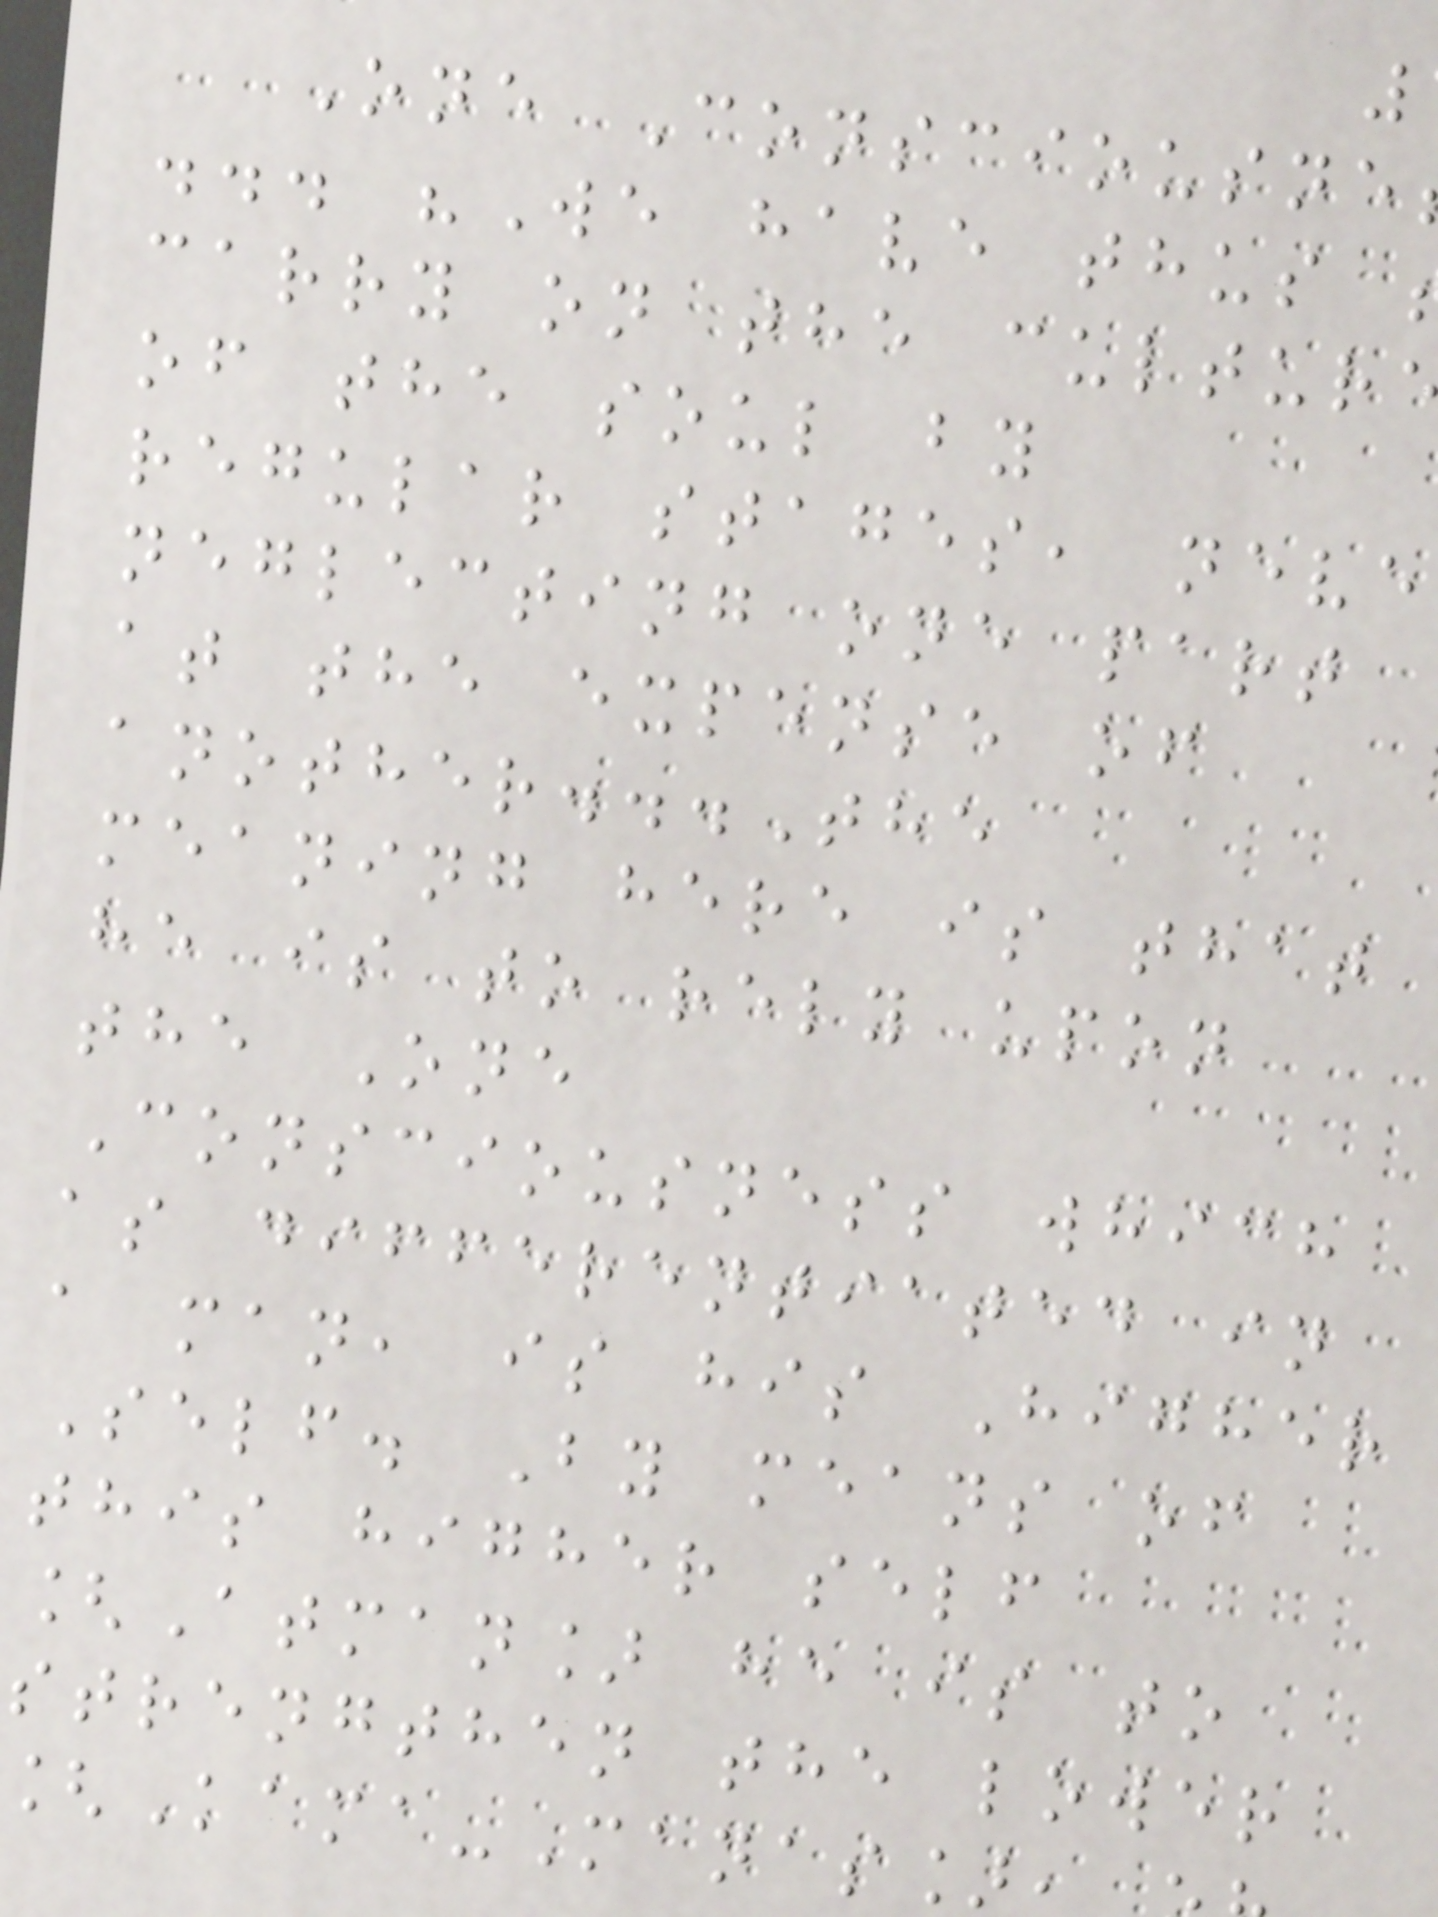One Consciousne
... "We have thus
carry on the cultur
of the soul by
regular stages, neve
neglecting one part
at the expense of
another...The
meaning here is that
he is to rely upon
the One
Consciousness which
as differentiated in
a man, is his Higher
Self. By means of
this higher self
[Atman] he is to
strengthen the lower
